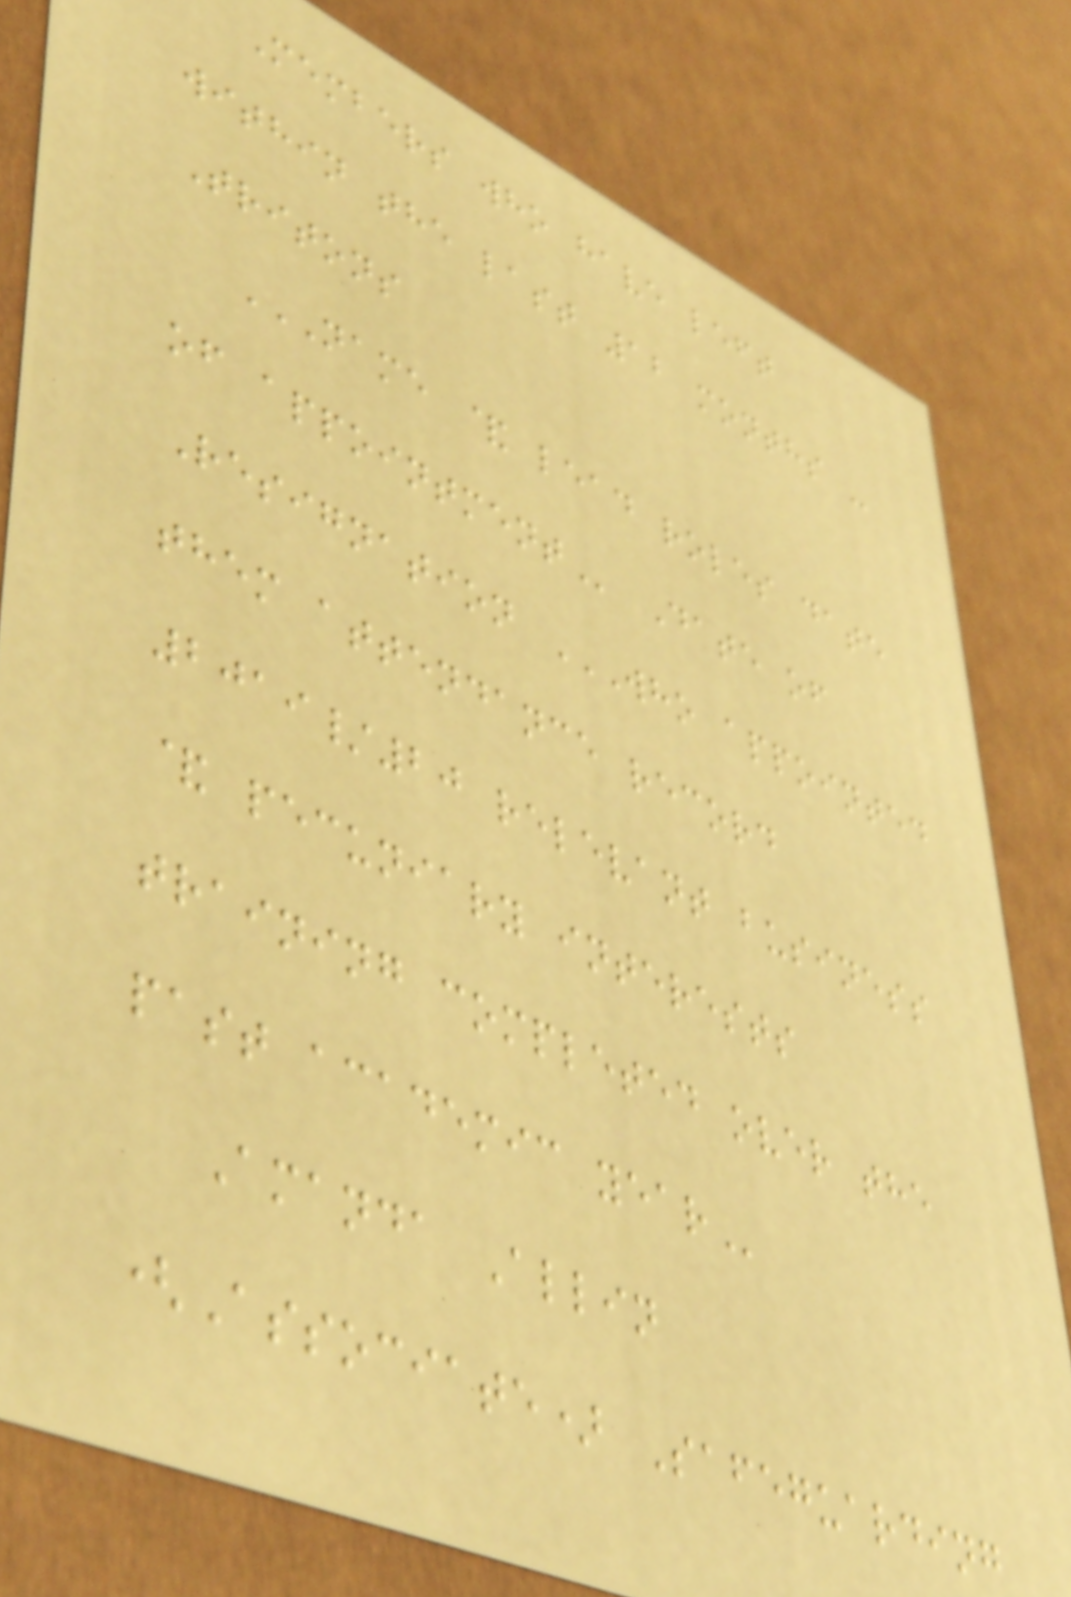Members who have left
within the last 12 months -
Tritons
NAME & LEAD ROLES DATE
OF APPOINTMENT Date of
Resignation WHO APPOINTED
THEM ATTENDANCE RECORD
2019/20 RELEVANT BUSINESS
& PECUNIARY INTERESTS
TRAINING COMPLETED OVER THE
PAST ACADEMIC YEAR
Amanda Allin
(Associate) Safeguarding
